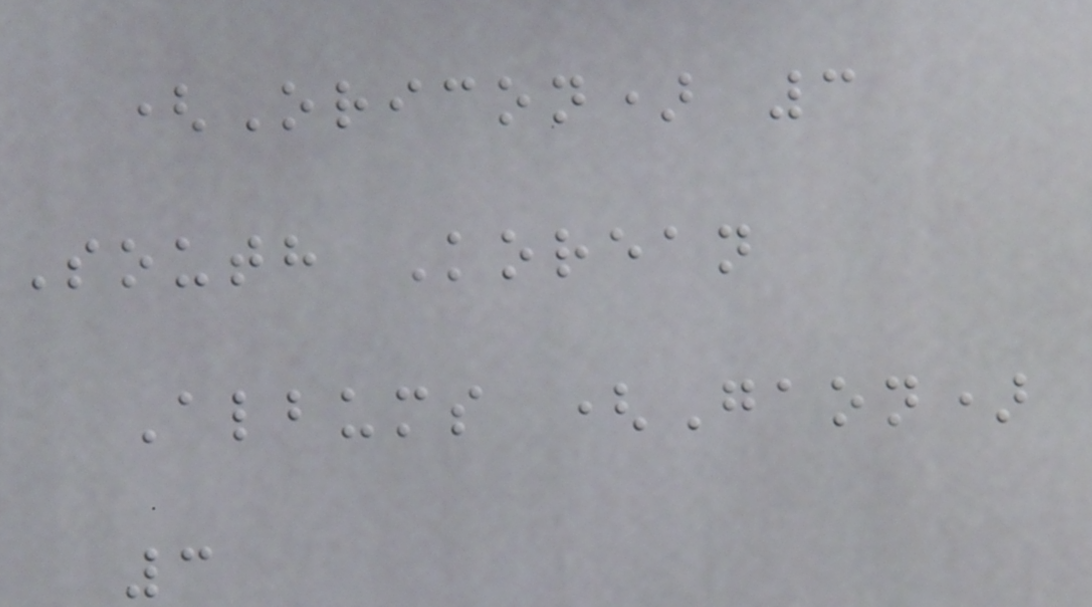(Oricon) 3
South Korean
Albums (Gaon)
3
